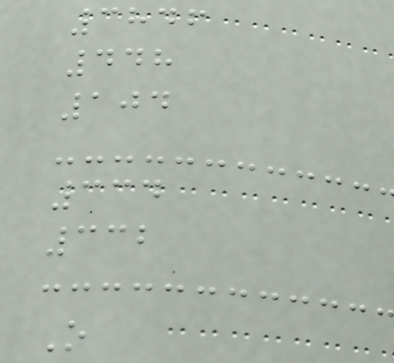3846
448
104
334
332
O
